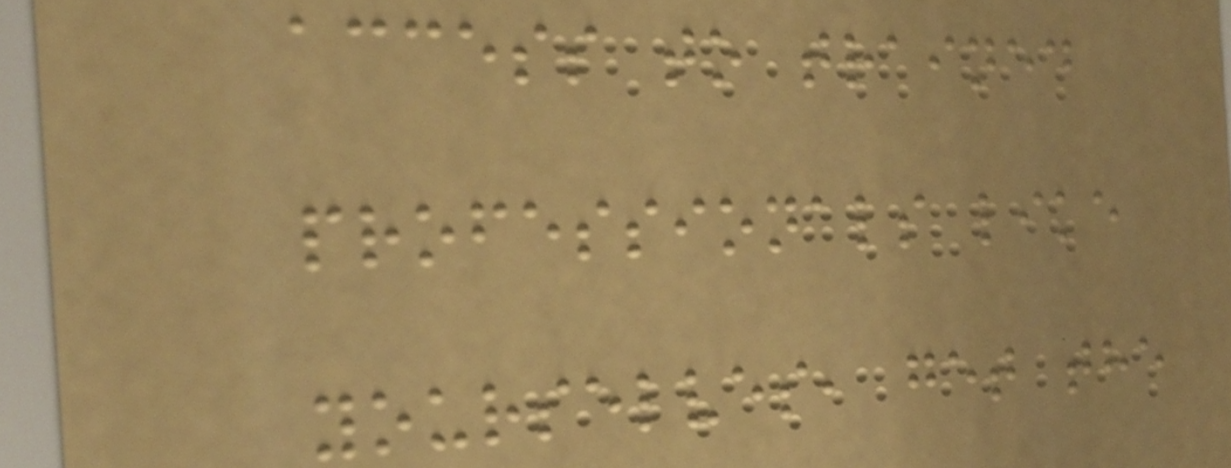access to trained
professionals like
yourselves, get the
